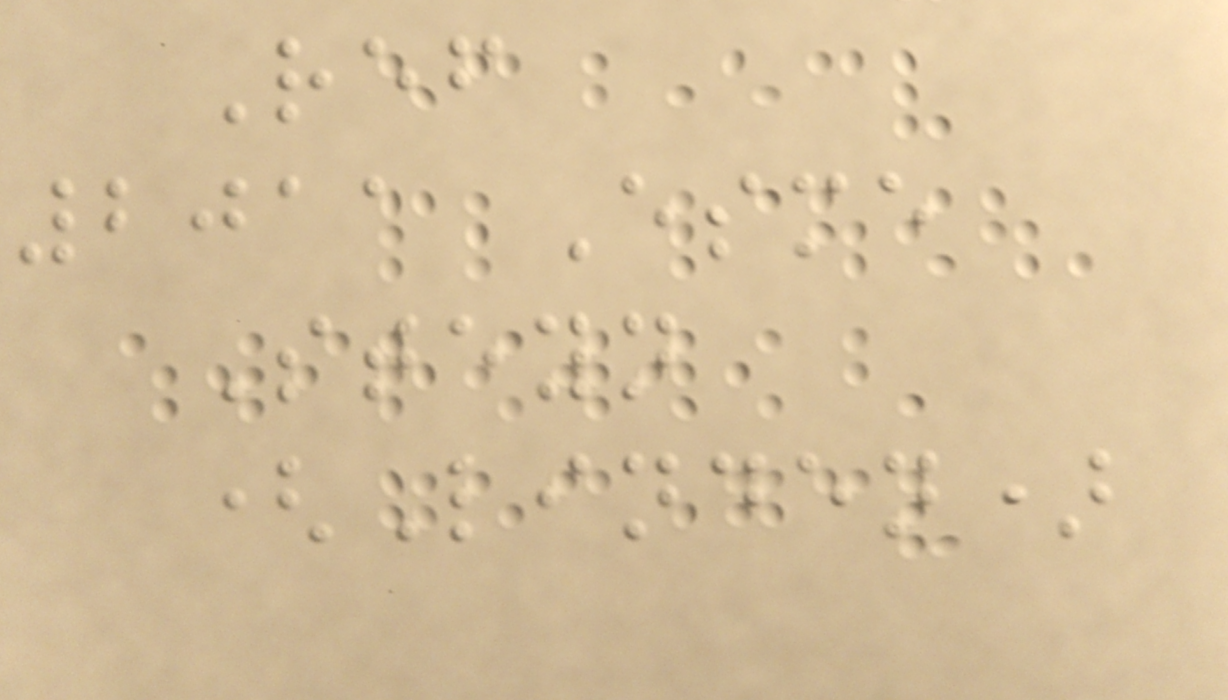Ref
2011 Esme
Steyn
(Linden)
